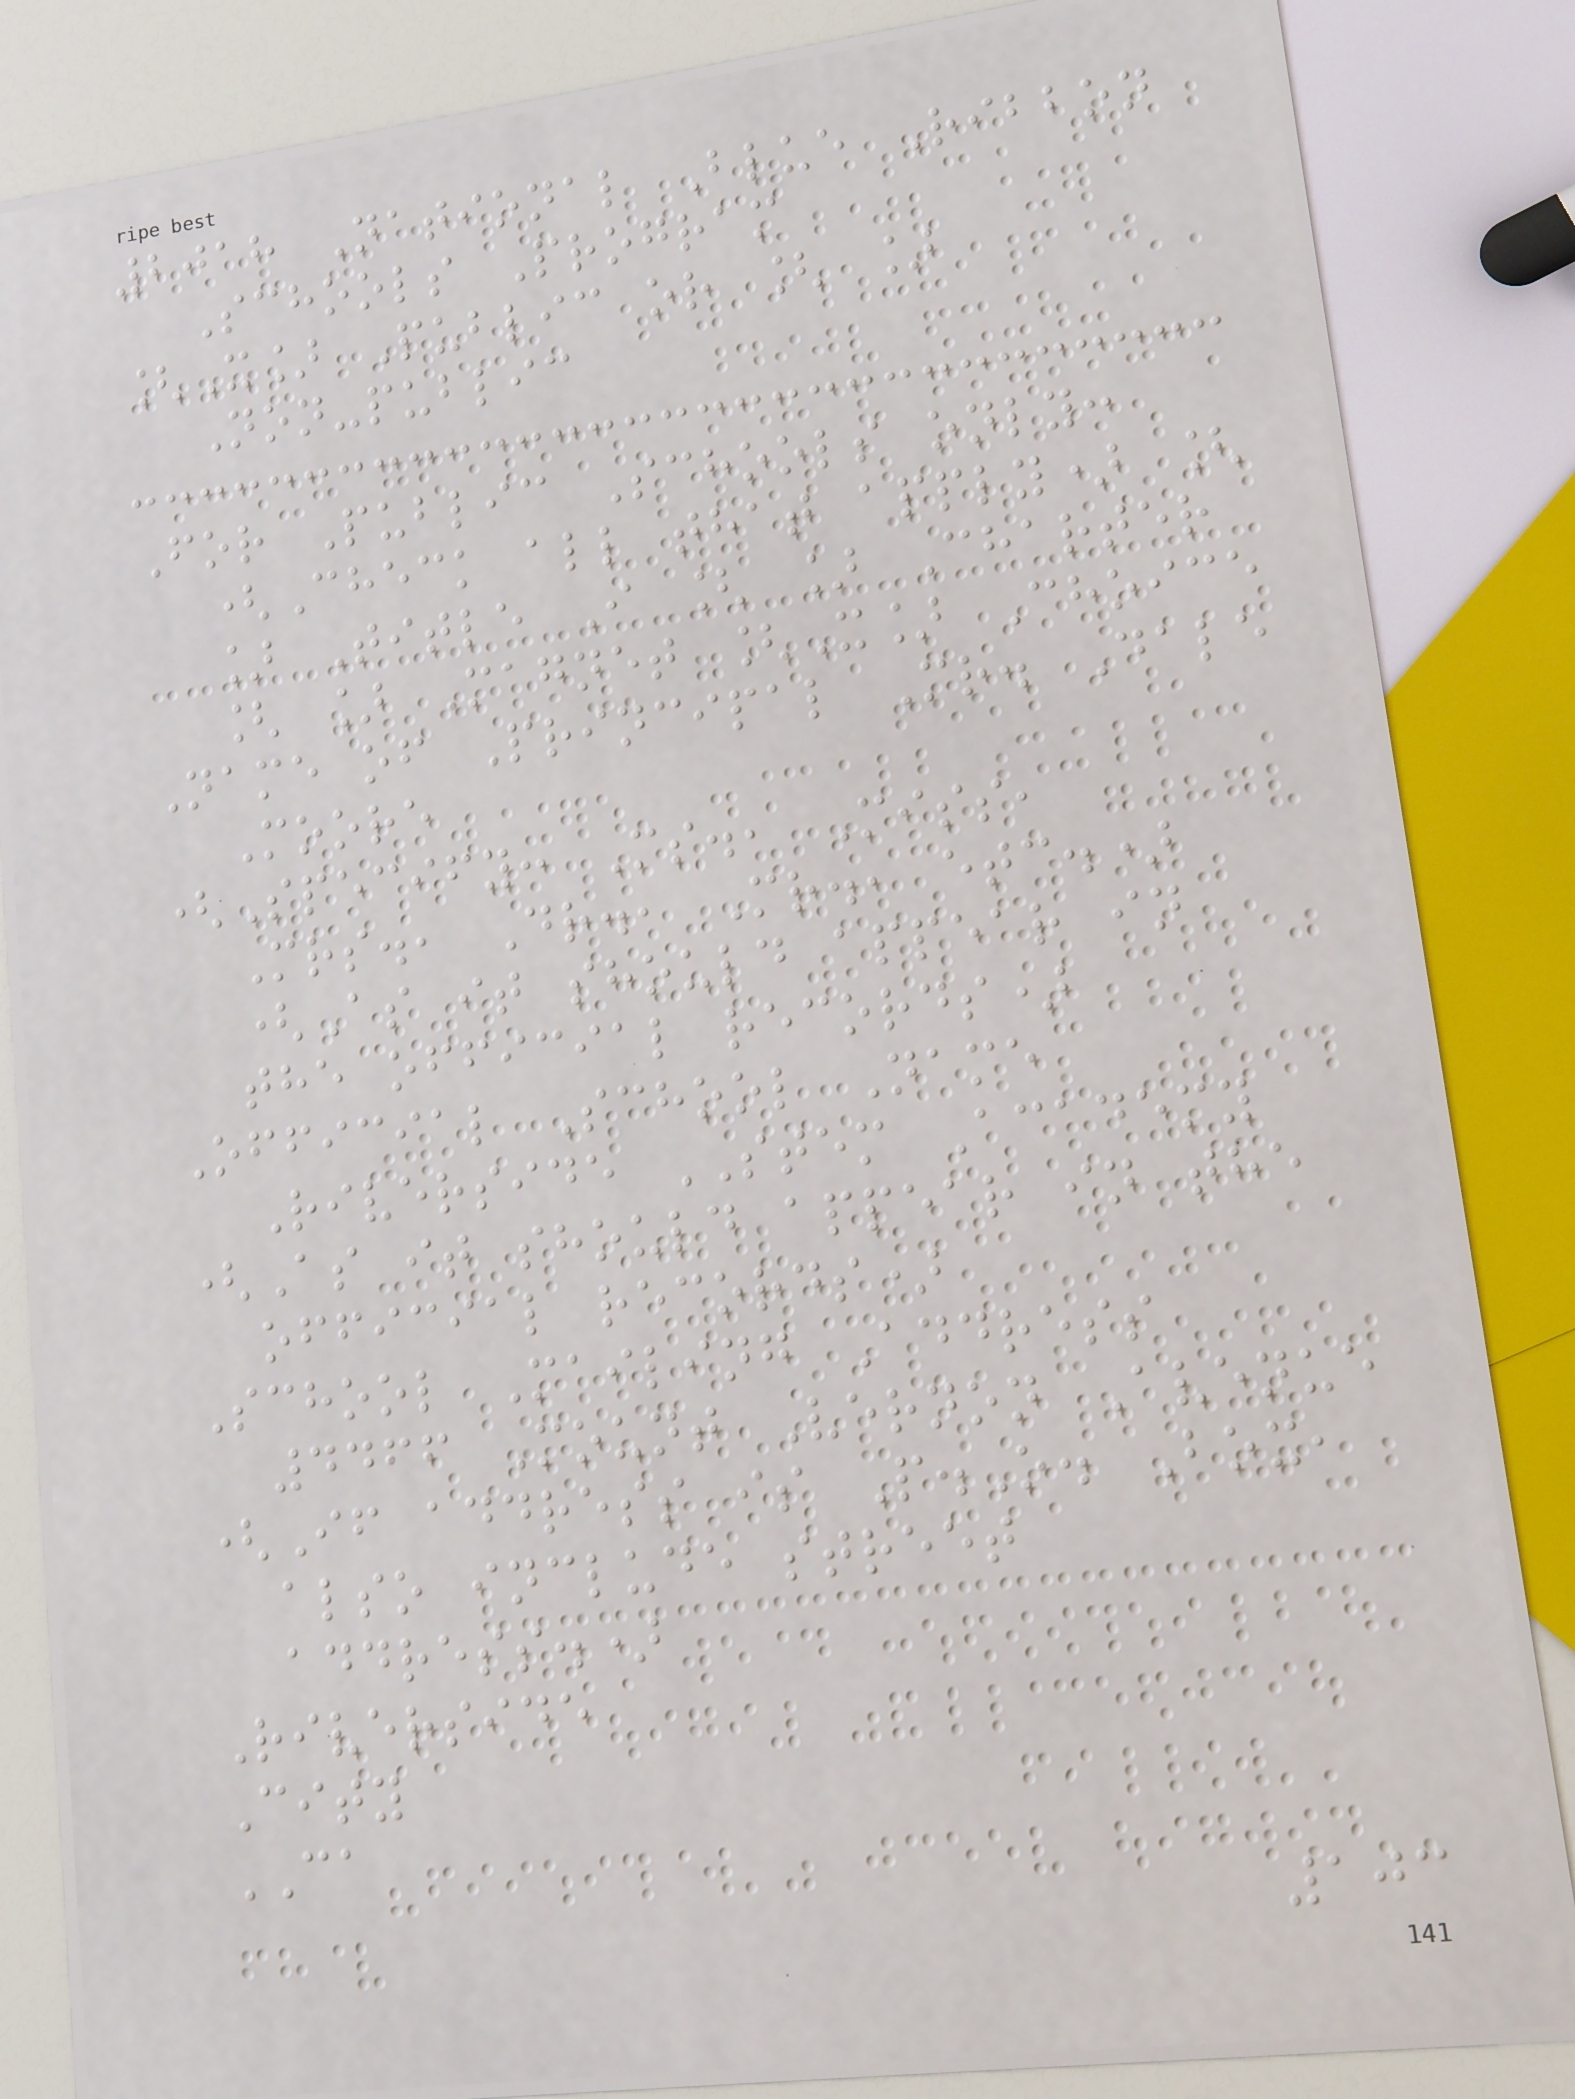2018 National Blue Ribbon
Schools Program
[X] Public or [ ]
Non-public
For Public Schools only:
(Check all that apply) [
] Title I [ ] Charter
[ ] Magnet [X] Choice
Name of Principal Mr. Dale
Moore
(Specify: Ms., Miss,
Mrs., Dr., Mr., etc.)
(As it should appear in
the official records)
Official School Name
Riverside STEM Academy
(As it should appear in the
official records)
School Mailing Address
4466 Mount Vernon Avenue
(If address is P.O. Box,
also include street
address.)
Riverside
City
CA
103
